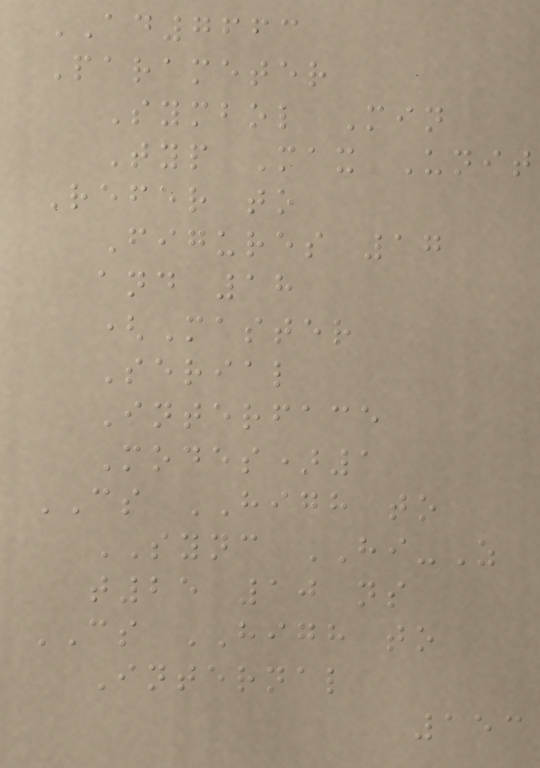AD7663
Parameter
Symbol Min
Typ Max Unit
Refer to
Figures 17
and 18
(Master
Serial
Interface
Modes)1
CS HIGH to
SYNC HI-Z
t25 10 ns
CS HIGH to
Internal
153
